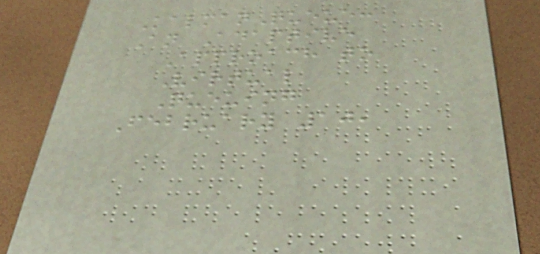KalmanQueue:
An Adaptive
Approach to
Virtual
Queuing
February 10,
